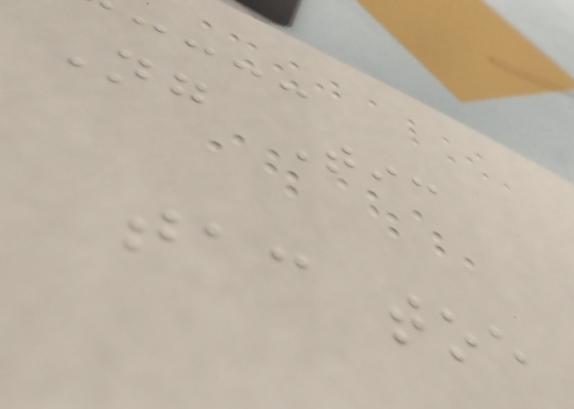Ng Tic
tac toe
